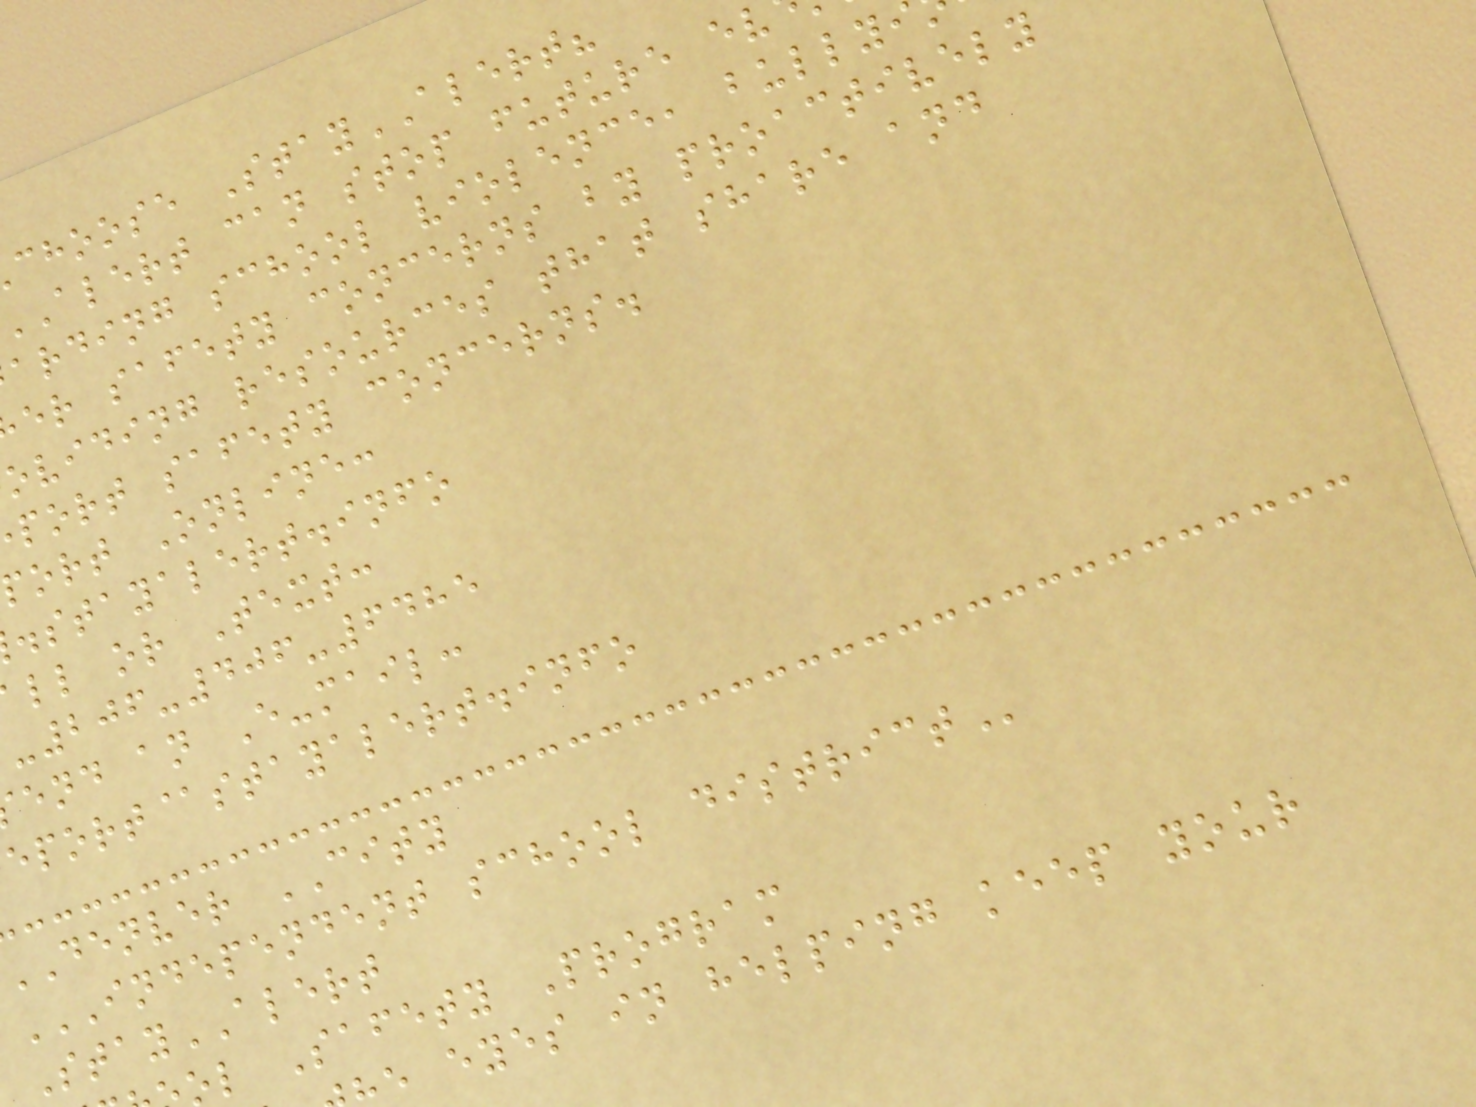choose StayALERT?
alert can stop future ev
arding school violence, bullyi
er safety concerns by proactively
oviding resources that share and
port safety concerns.
port Online:
.stayalert.info
ll or Text:
-206-406-6485
end an E-mail:
eport@stayalert.info
DENVER CITY
INDEPENDENT SCHOOL DISTRICT
StayALERT
ol Safety Program
e eyes in helping keep your
